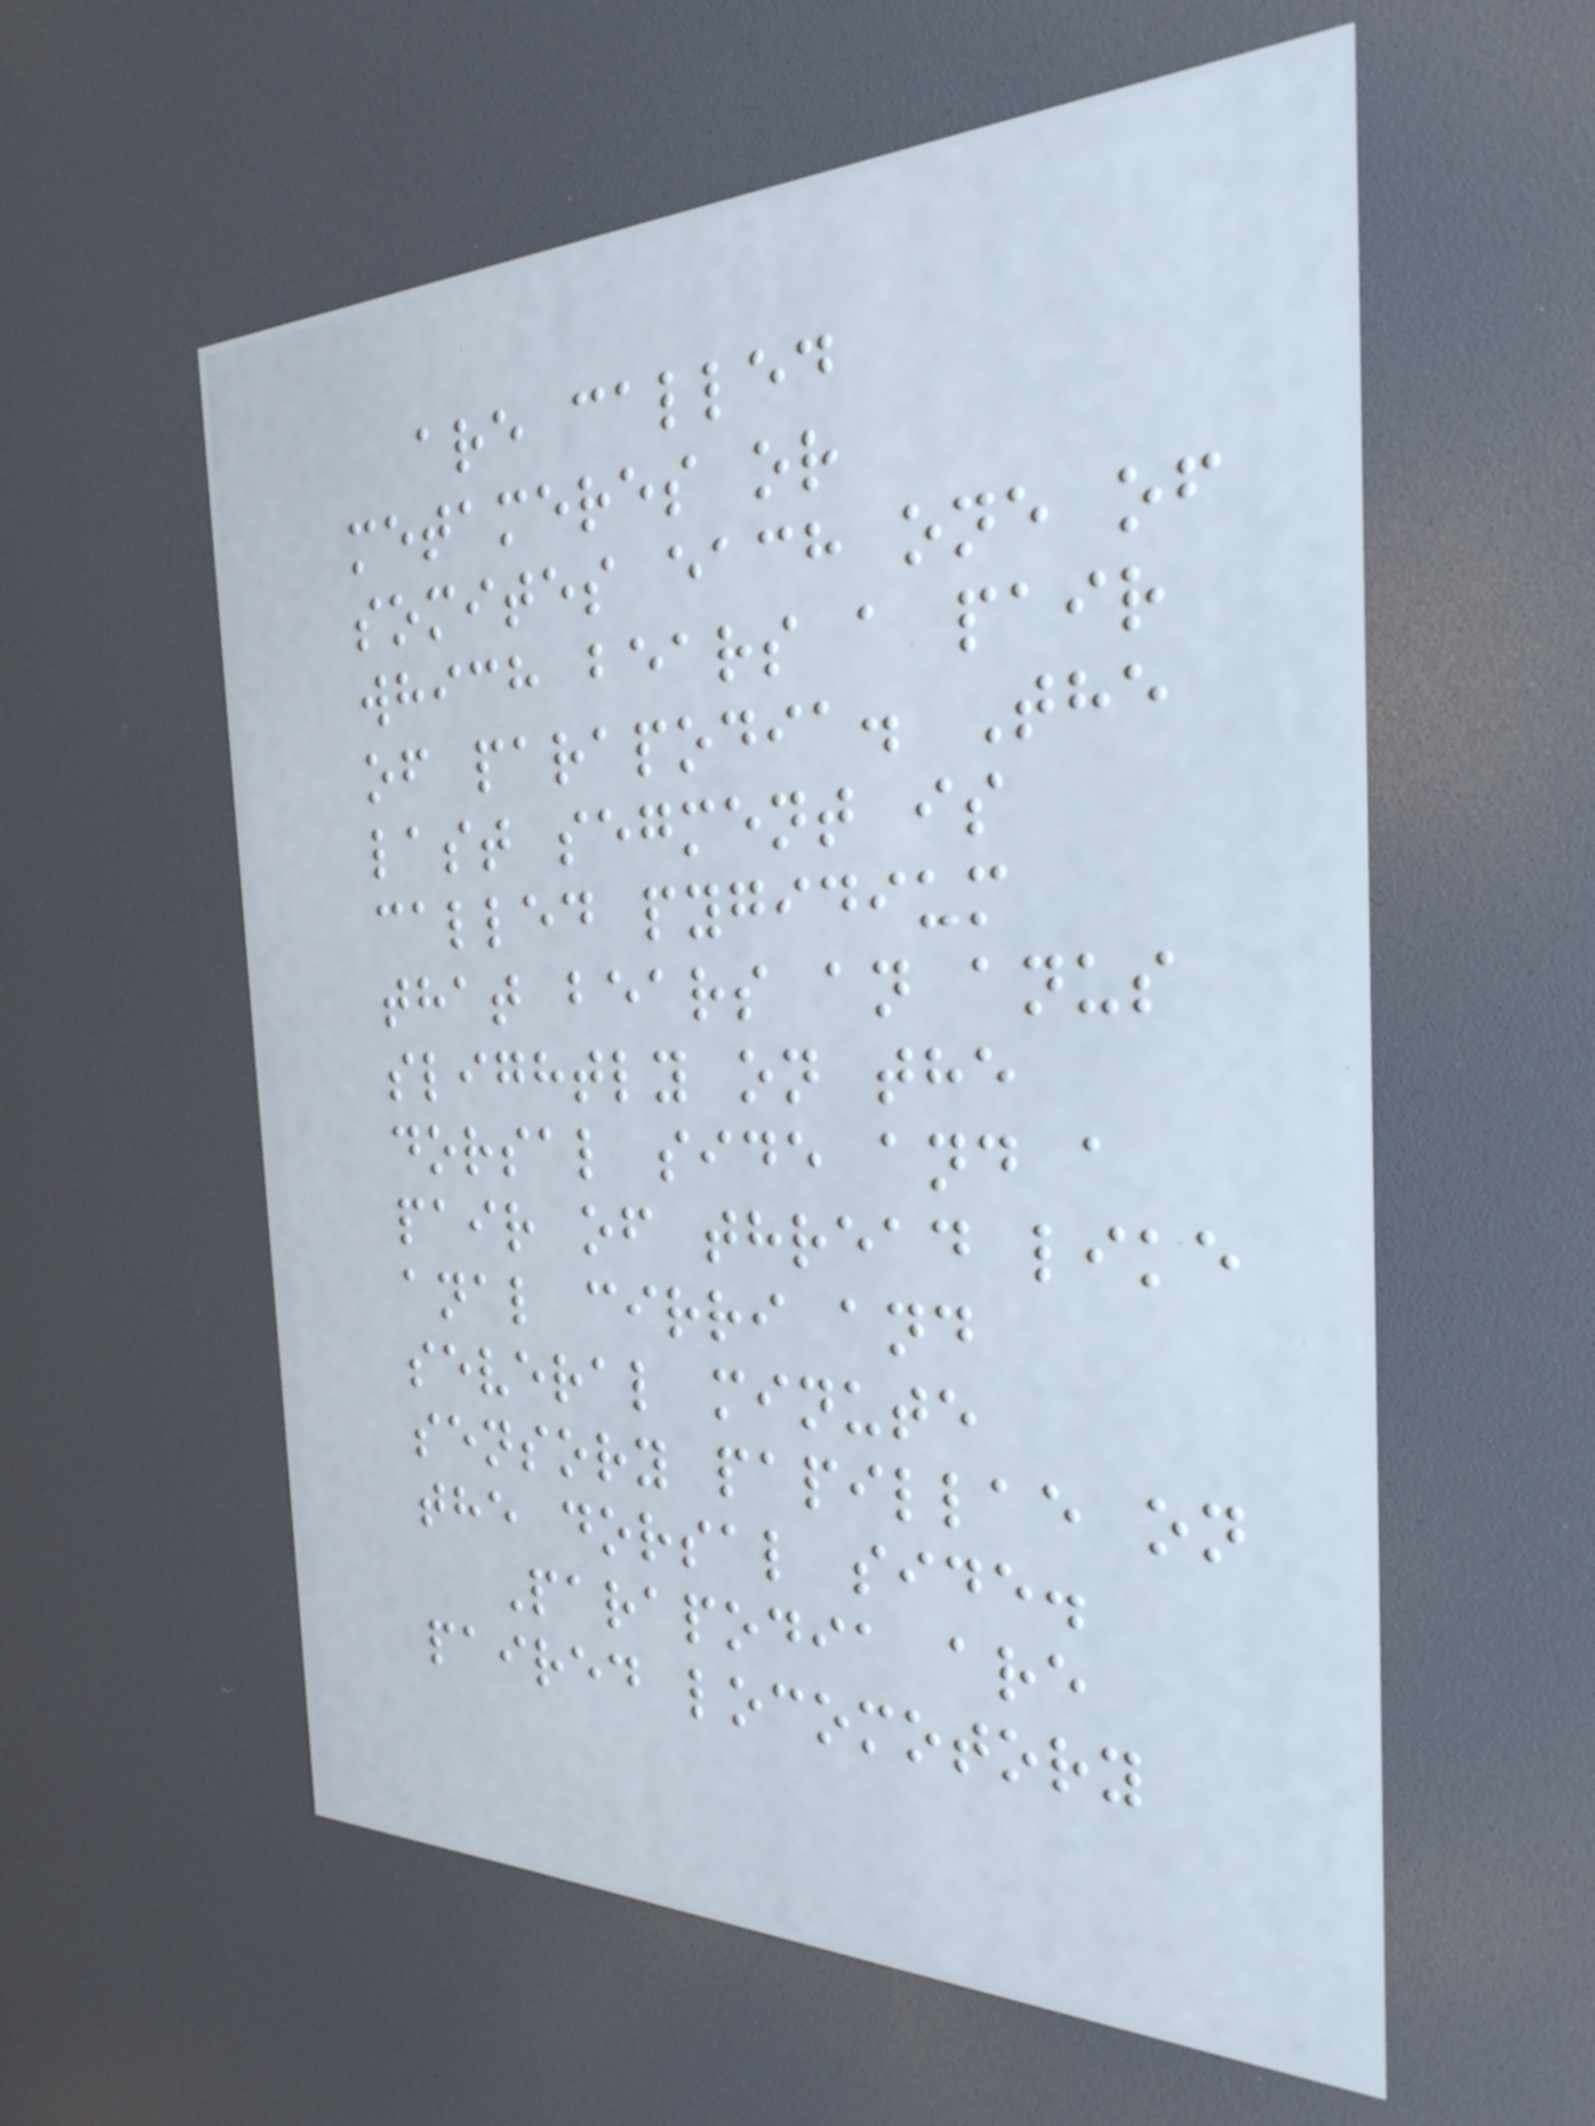are called
metameres or
somites each one of
which bears a pair
of parapodia. The
last segment is
called pygidium
that bears an anus
slightly on the
dorsal side and a
pair of thread like
anal cirri and
several minute
sensory papillae on
the dorsal side.
Parapodia are
paired locomotory
